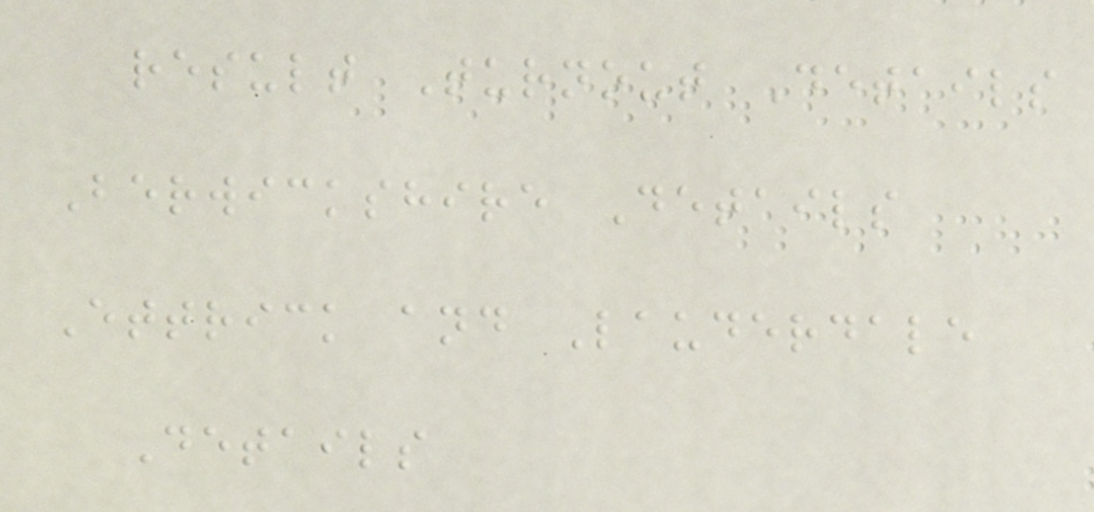result Turnout Details
Berwickshire Details
Ettrick and Lauderdale
Details
